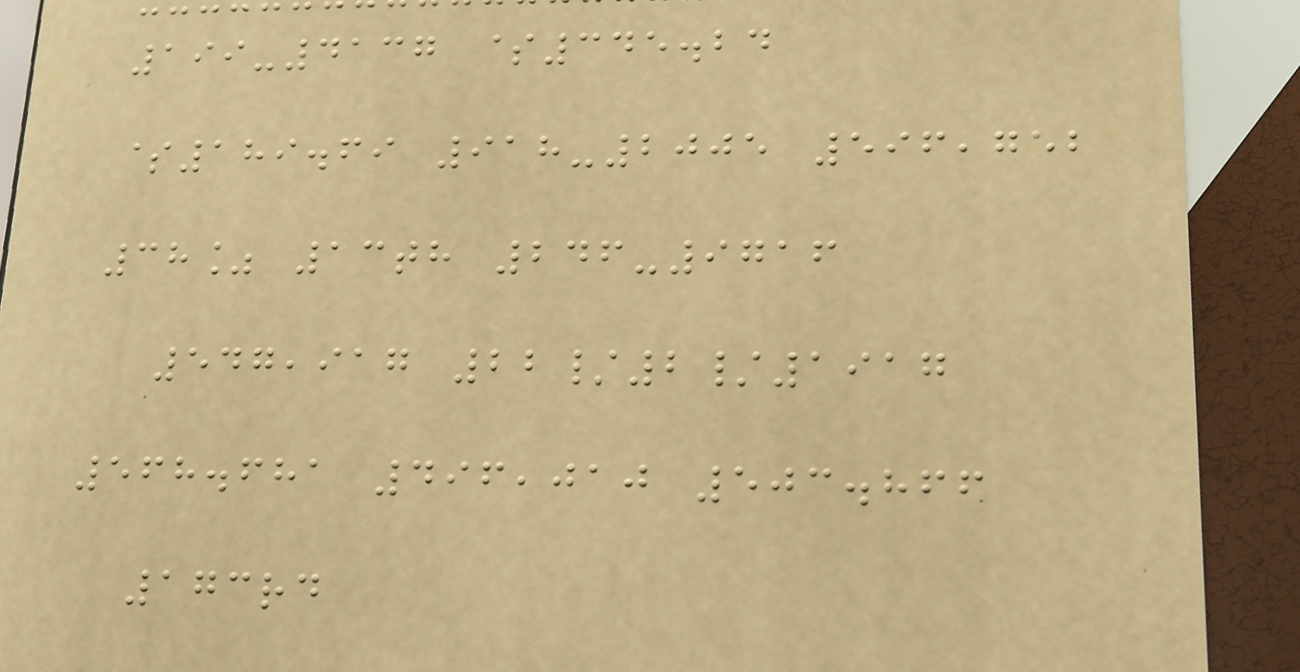199-4137 $345.24
$189.69 918-2005 596,752
38% 13th 246-9716
547,917 22/2/1917
568.681 496,010 503.866
173rd
